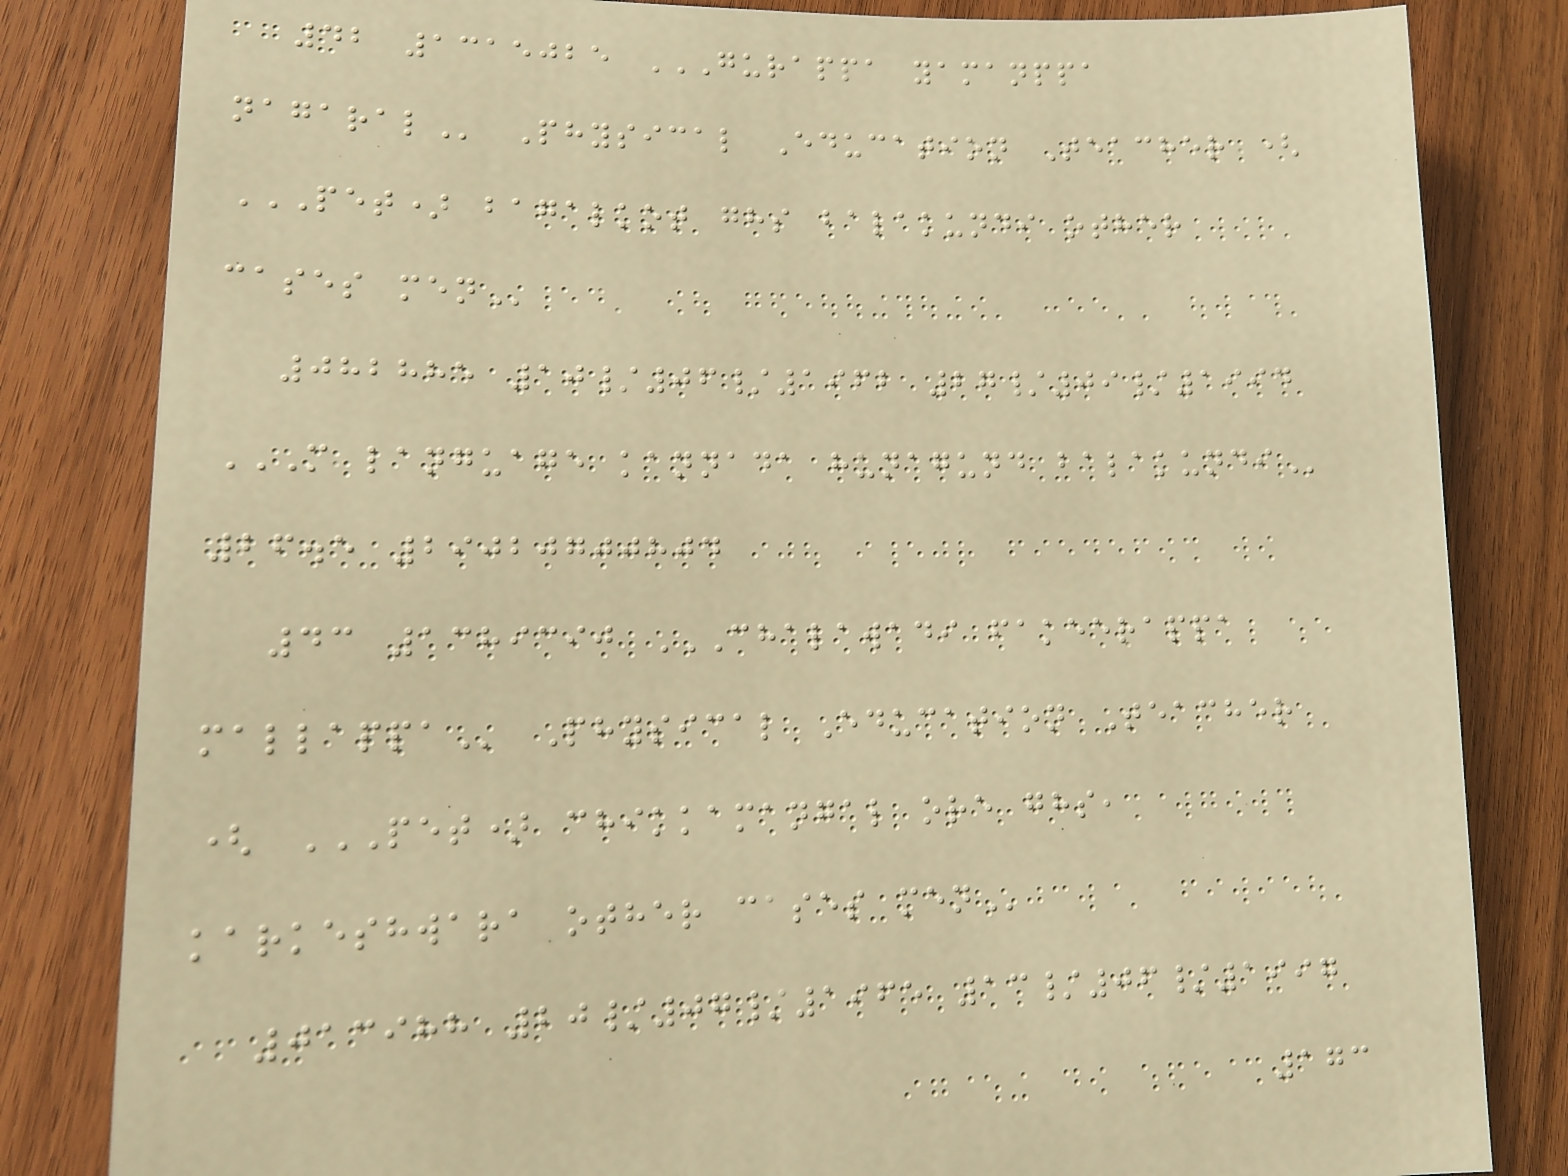42 1315025 GURAPPA YAMANPPA
NAGARAL Physical Education Teacher (
PET) BAGALKOT GHS BALAKUNDI OTHER
CASES MEN
082885 10/06/1962 27/09/1994
M LANGUAGE KANNADA HUNAGUND BALAKUNDI
26.5 29020700804
43 1389390 CHALAWADI FAKEERAPPA
MALLAPPA Physical Education Teacher
( PET) CHIKKAMANGAL ORE GHS,
KARKESHWARA OTHER CASES MEN
013988 20/07/1965 13/06/1997
173
